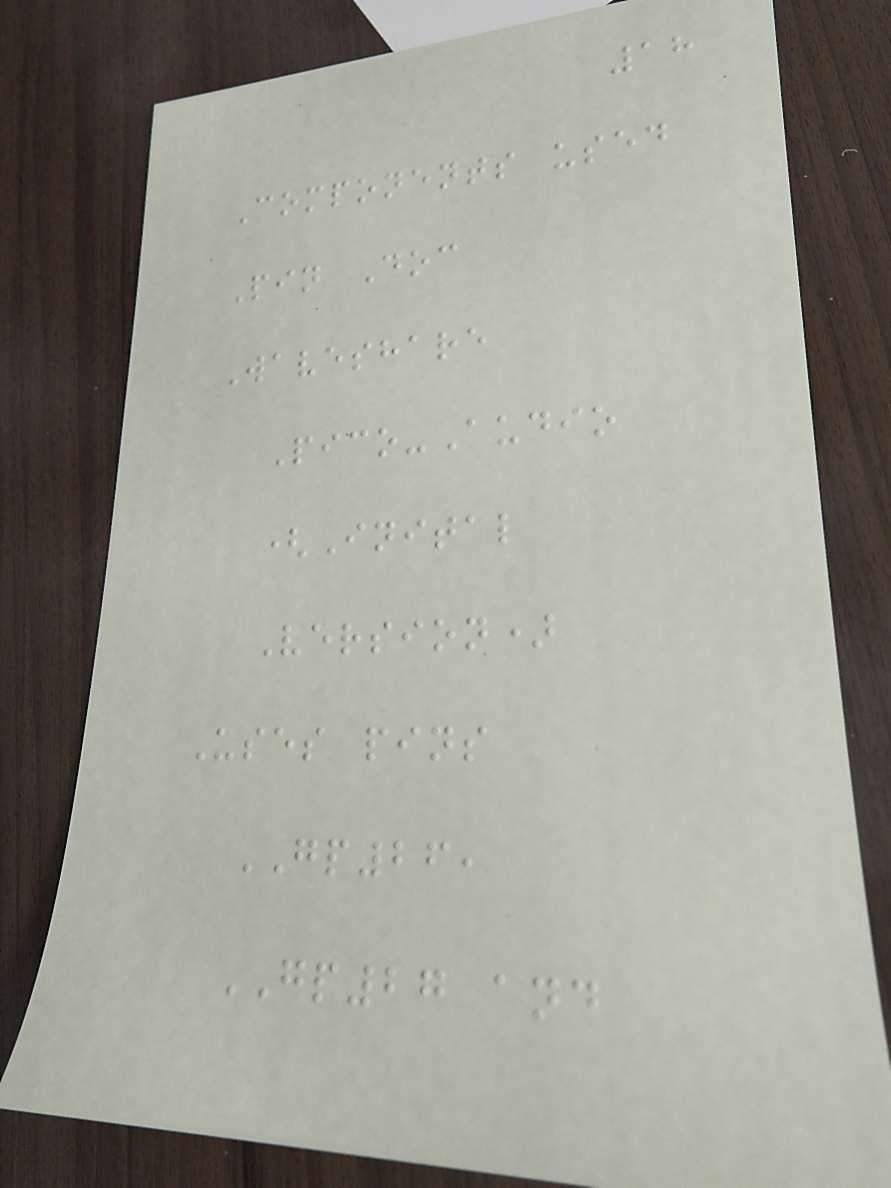18
Components used
Pin Doc
Waveshare
Pico-Audio
(Inital
Version)
Uses pins
GP26,
GP27 and
